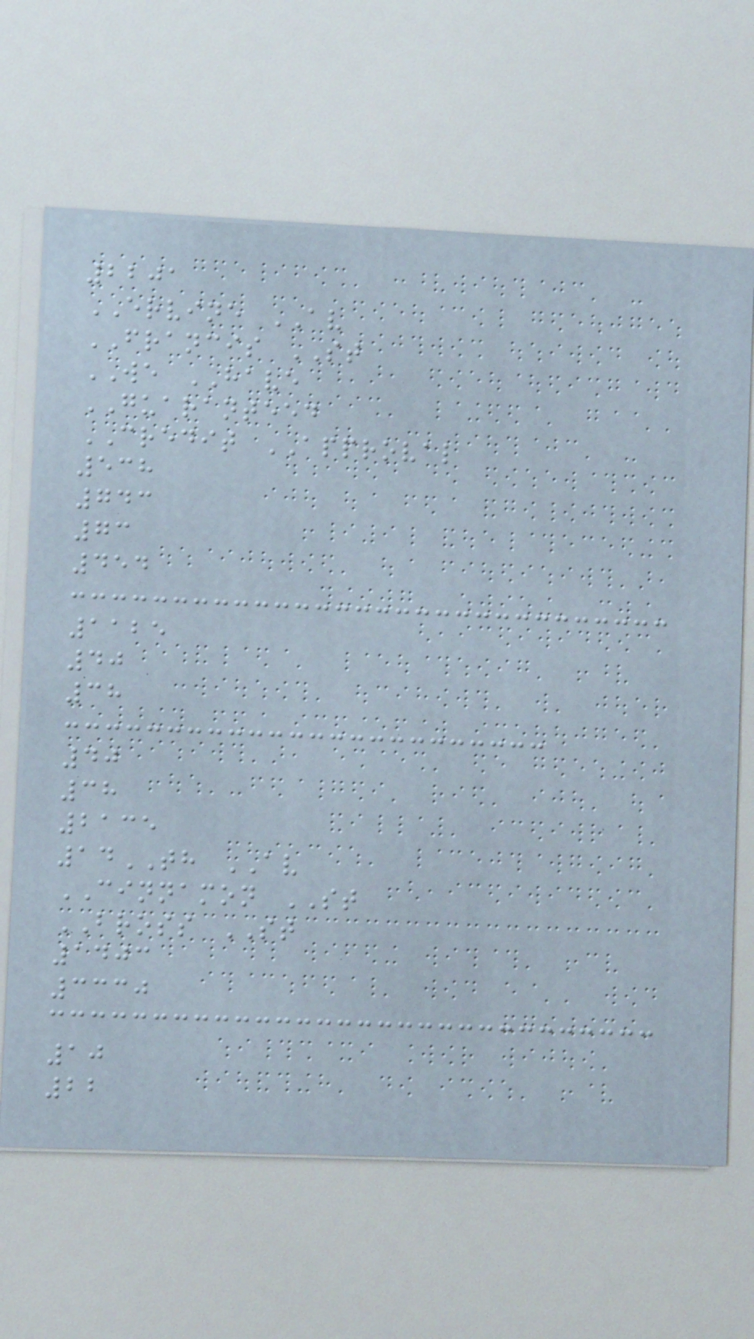2201
ERVINE AV
FRANCIS ST
WE HAVE
GUARANTEED
CREDIT APPROVAL
538
743
73
454
1125
40
38
40
38
2135
14TH AV
CINNAMON ST
BROSS ST
1403
3330
10
22
